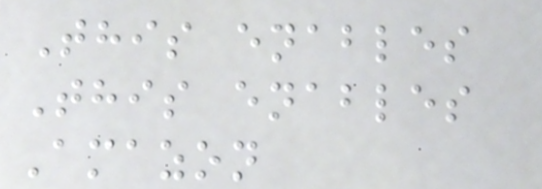This enables
This enables
Amazon
